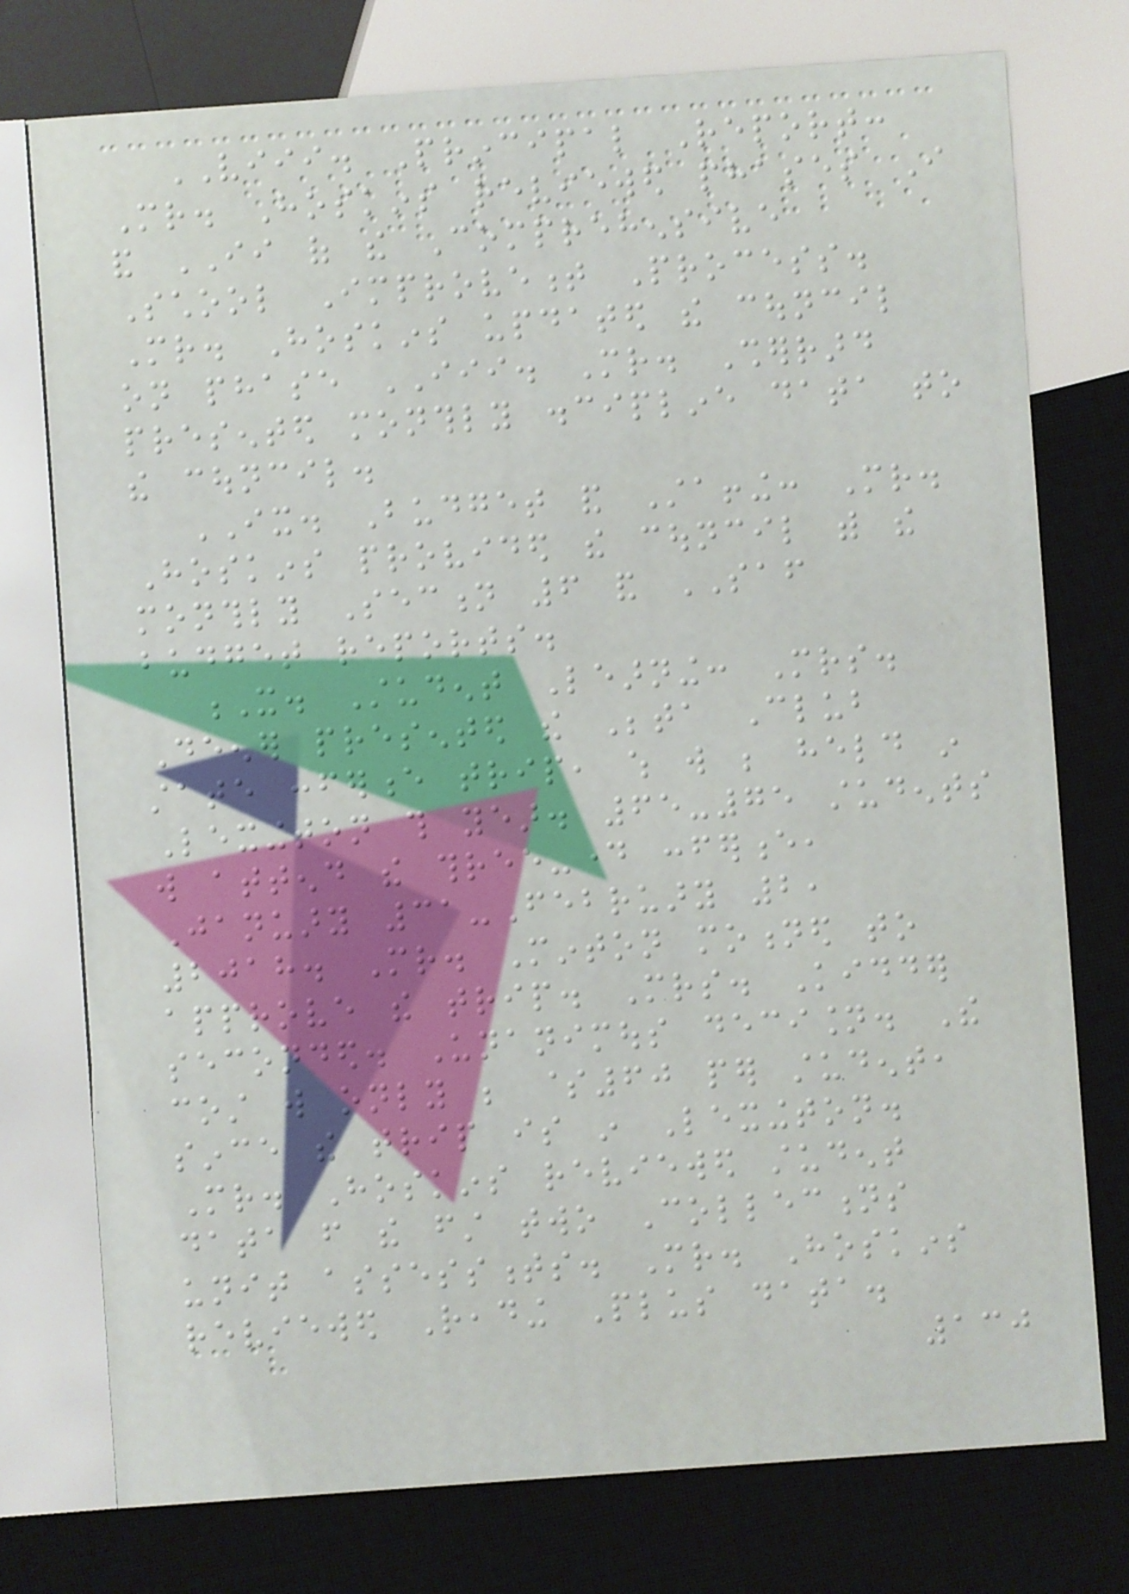VIII. Principal Report:
Mr. Hoskins reviewed phases I
and II of the Comprehensive
School Improvement Process.
Mr. Hoskins updated the council
on phase III. Mr. Sherrard
presented monthly discipline data to
the council.
IX. Budget and Staffing: Mr.
Hoskins provided the council with the
monthly Section 6 and SAF
budget reports.
X. Student Learning: Mrs.
Deener presented the Beta Club
state conference trip, which will be held in
Lexington this year. 65-75 students
will attend the three-day conference,
January 31-February 2,
2018. Mr. Minton motioned to
approve the trip. Mrs. Kidder
seconded. Unanimous decision. The
cost will only be $60 per student,
since the trip is in Lexington.
Mr. Hoskins reviewed student
data from the first two Collections
unit assessments. Mr. Hoskins
reviewed Reading Plus data.
130
